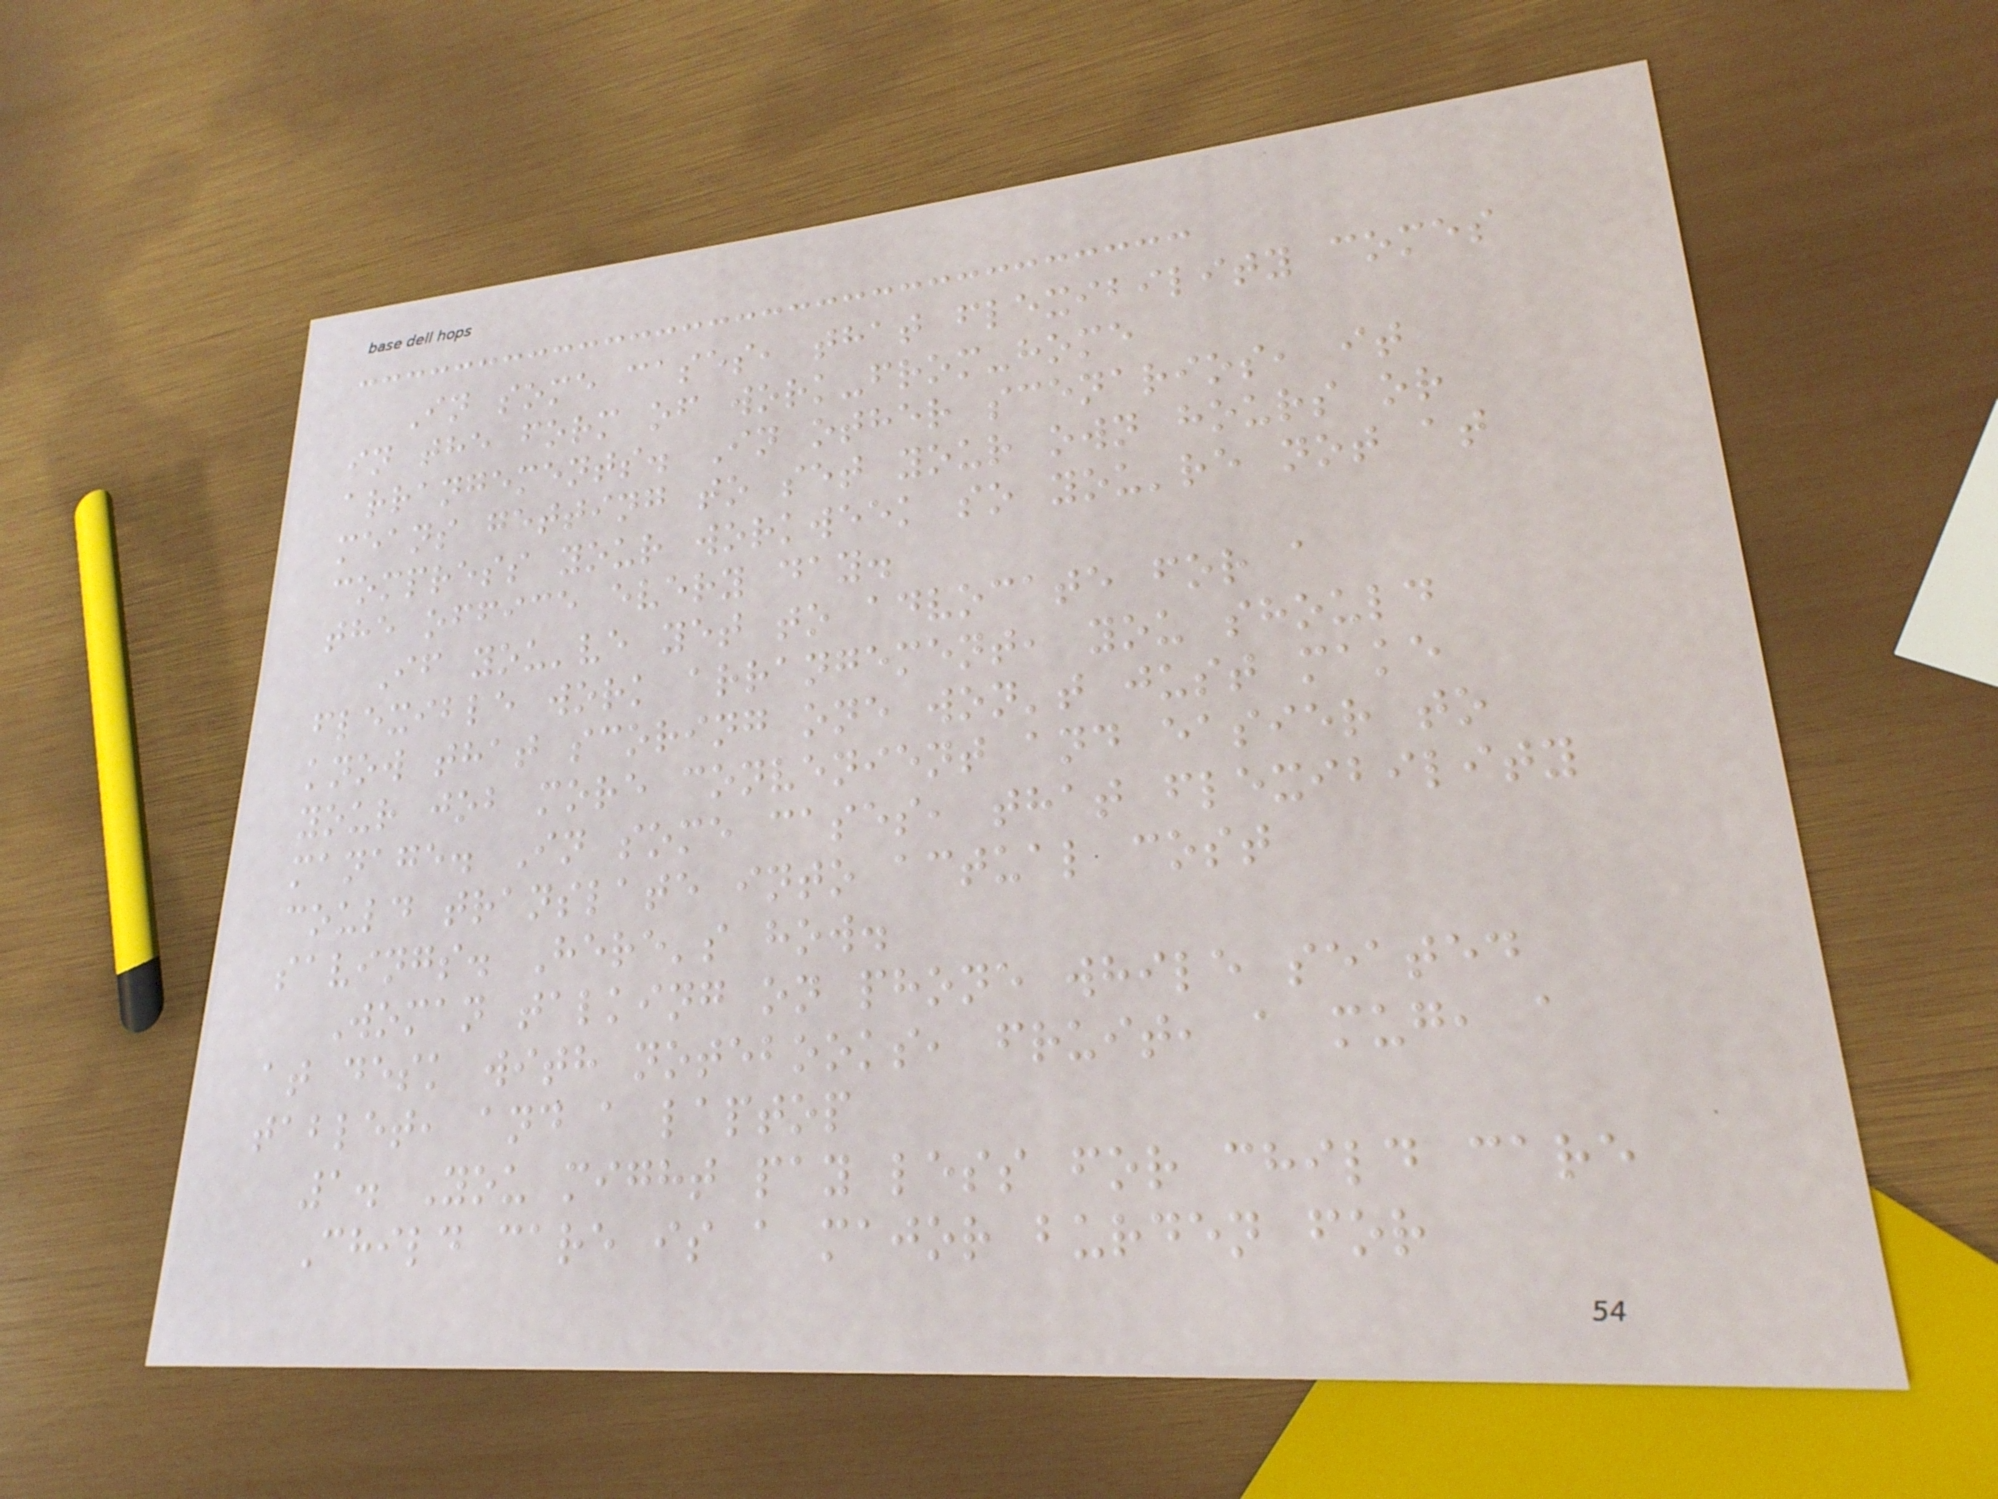In some cases, that flexibility comes
in the form of work-from-home
arrangements. In other scenarios, it
means getting to set your own hours or
compress your workweek so you're not at
the office every day.
If you've yet to advocate for a
flexible work arrangement, you should
know that scoring one won't just make
your job more convenient and easier to
manage. In some cases, that flexibility
could translate into actual cost
savings. Here's how.
Woman talking on phone while seated
at desk with notebooks, fruit, a mug, a
tablet, and a laptop
1. You might pay less for child care
Child care is a major burden for
